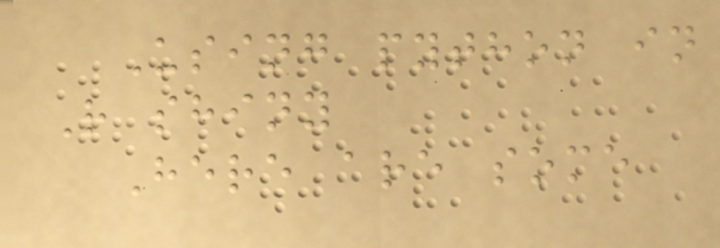Using python in
R shiny
Here are some
